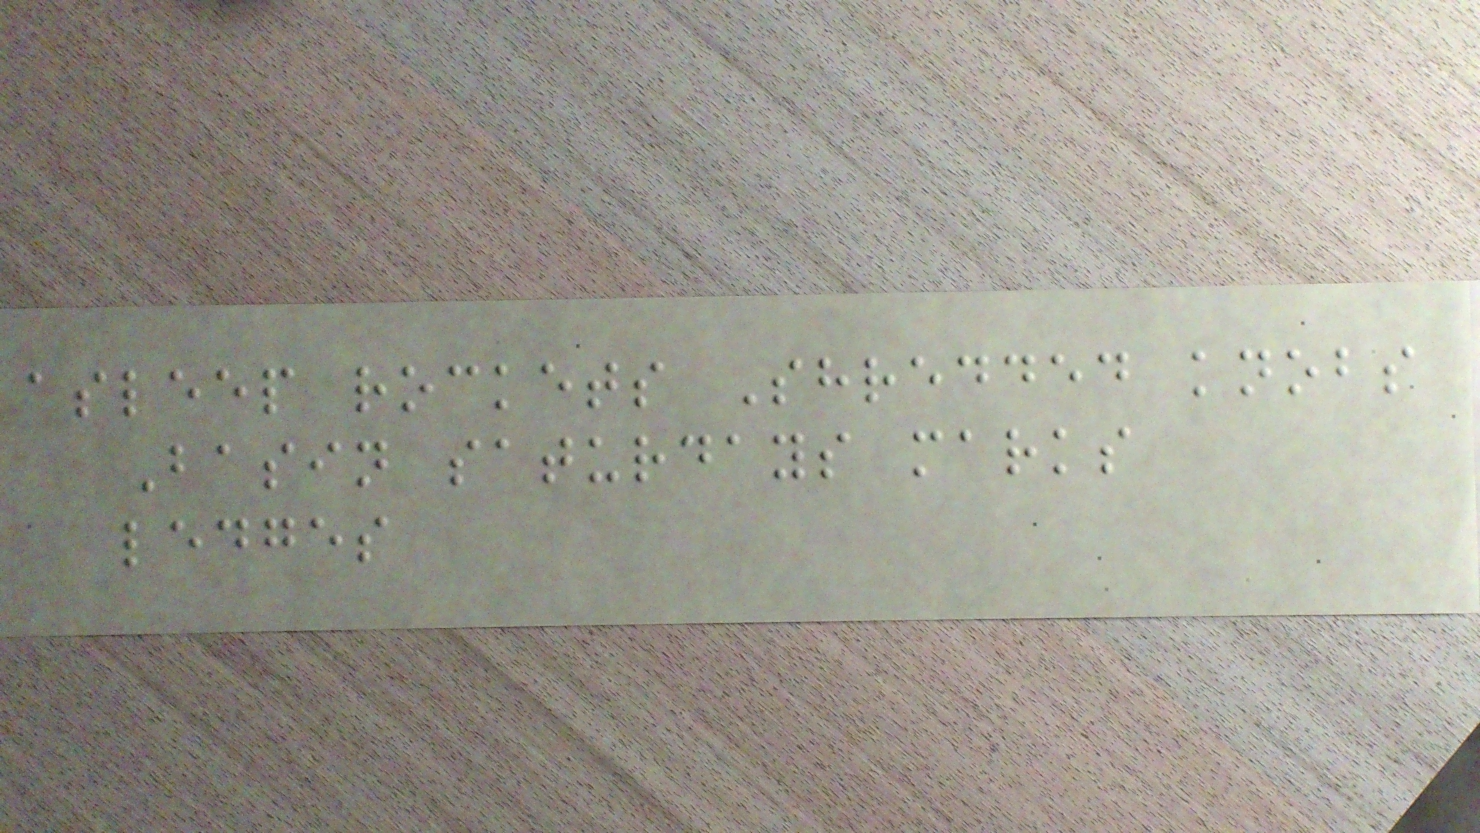asleep rockets Shredded knobs
Basin saturdays marks
ledges
